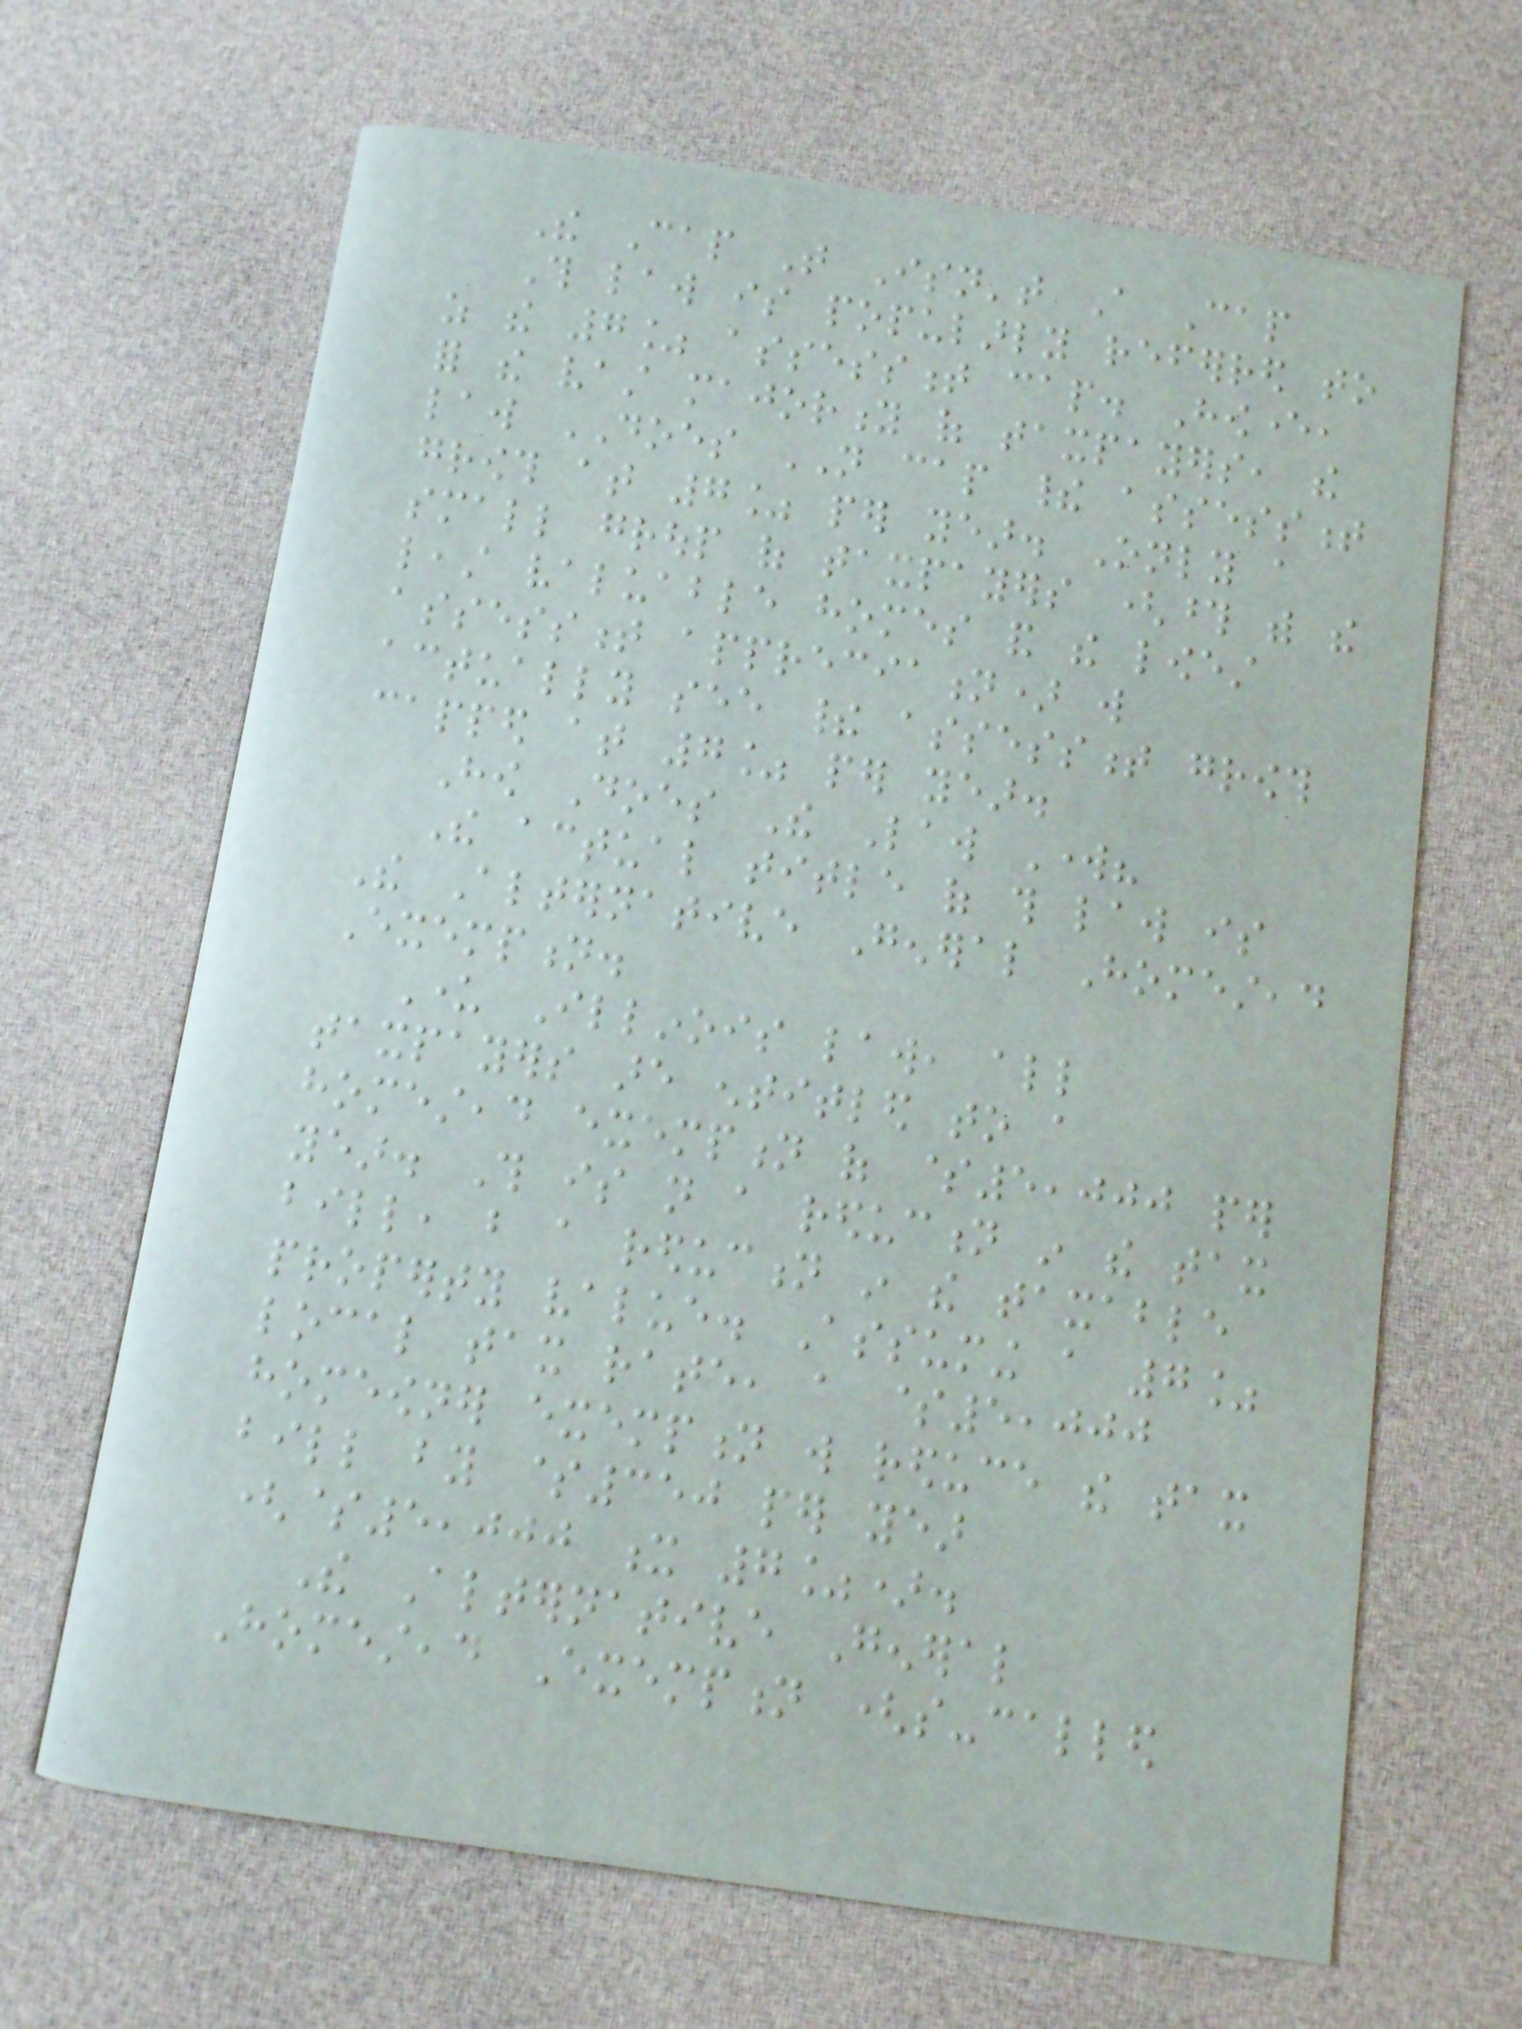The Cap That Isn't A Cap
This law is popularly referred to
as the 7% assessment cap. However,
for the vast majority of taxpayers, the
law DOES NOT cap their assessment
growth at 7% per year. Only a
small group of taxpayers (those with the
least valuable homes and the lowest
assessment appreciation) will
actually see their assessment growth
capped at 7% per year.
How Does The Law Work?
The actual title of this law is
The Alternative General Homestead
Exemption.
Under Illinois law, all
taxpayers are entitled to a
homestead exemption of $5,000 per
year. This is not a reduction in the tax
bill, but a reduction in the taxable
property value. Assuming a 7%
local tax rate, a $5,000
homeowner exemption will reduce the tax
bill by $350 per year
($5,000 x 7%).
The Alternative General
Homestead Exemption (so-called
